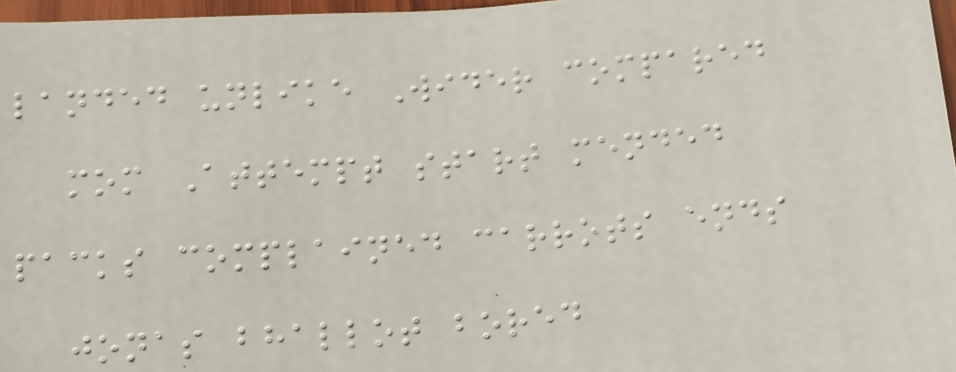landed unlike Wider compared
mom Attempt start mended
packs complained carrots ends
jonas bhallot bored
